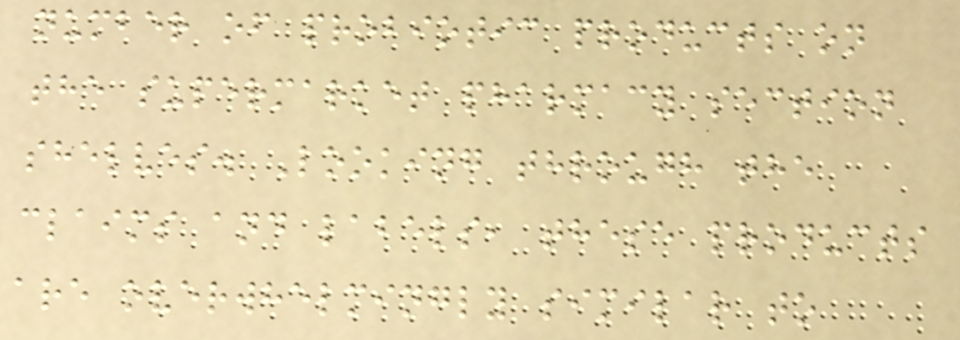number of probiotic products on
the supermarket pharmacy section
shelves. Looking through the
claims and labels, these products
are overwhelmingly similar to
